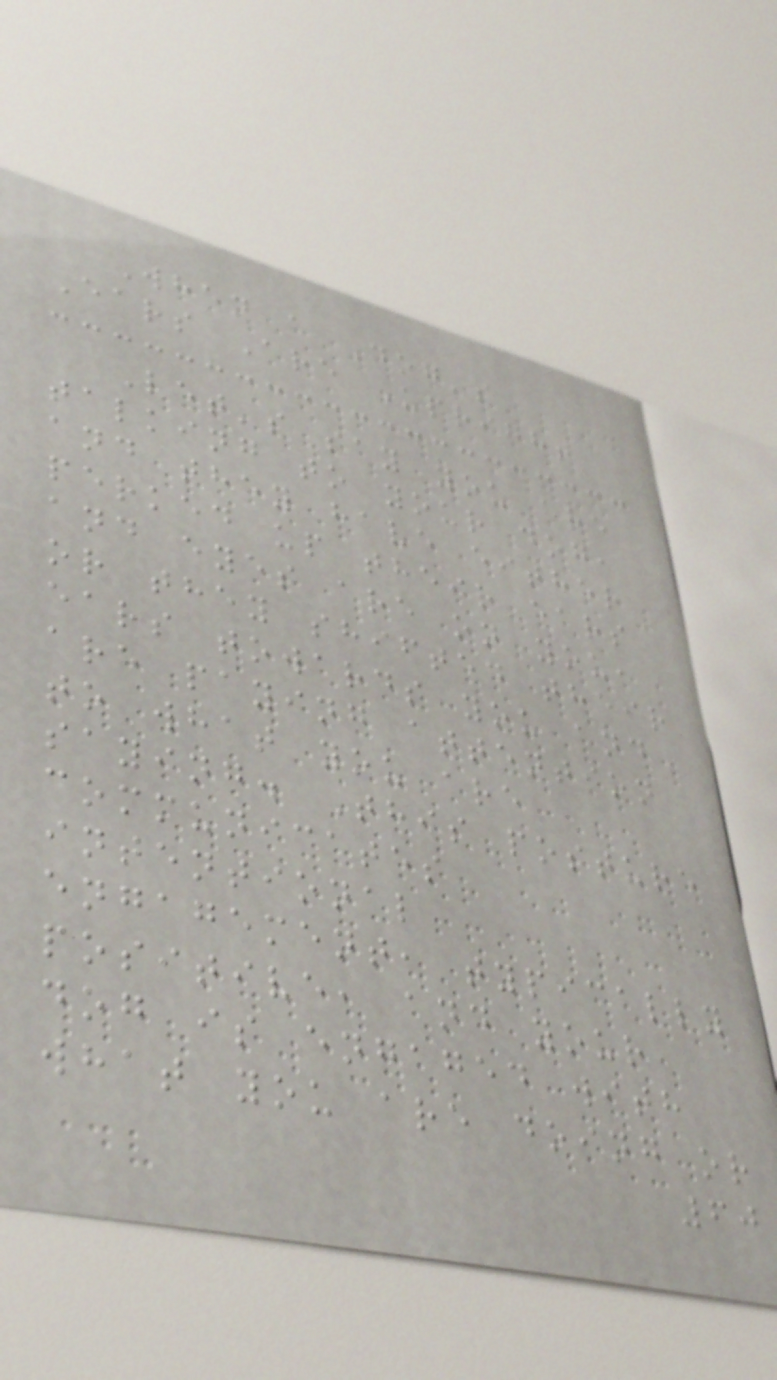When a Dog's
Ears Are Upright
Let's say you are
talking to your dog,
and they have either
perked up their ears
and eyes are on you,
or they shifted their
ears towards you and
are paying attention
to what you are
saying. This posture
communicates
intentional
engagement, typically
positive, and your
dog is engaged with
what you are doing or
60
